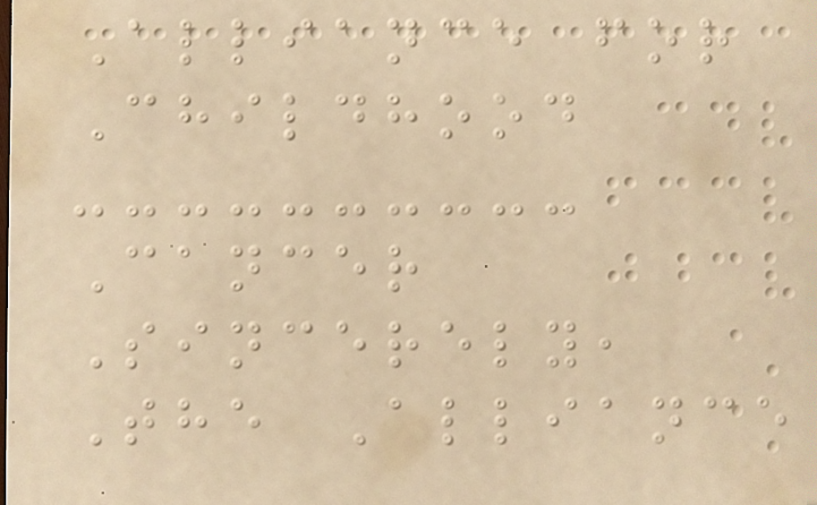Alliance for
Childhood
Cancer
Sincerely,
The Alliance
